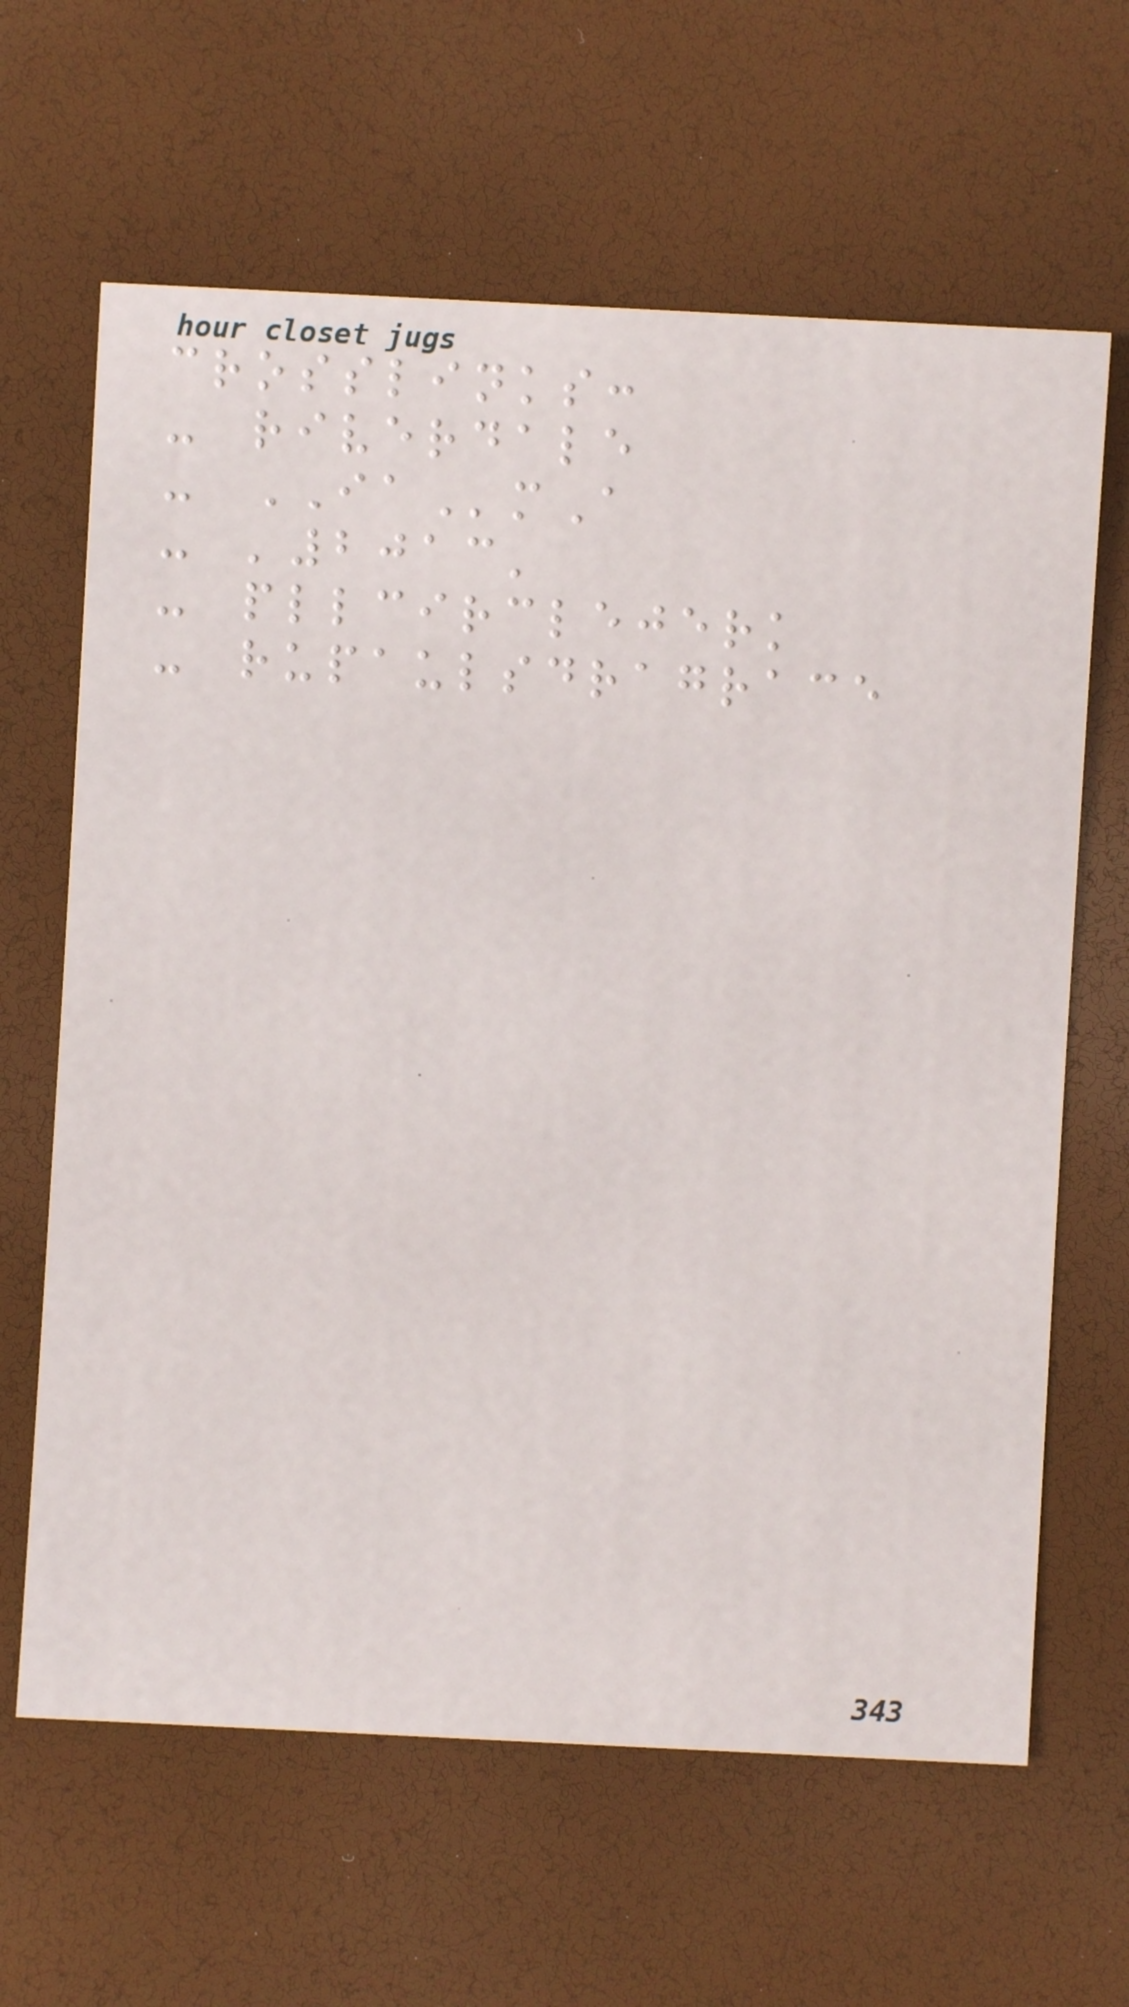crosslinks:
- riverdale
- IAmA
- '2013'
- pllcirclejerk
- rupaulsdragrace
